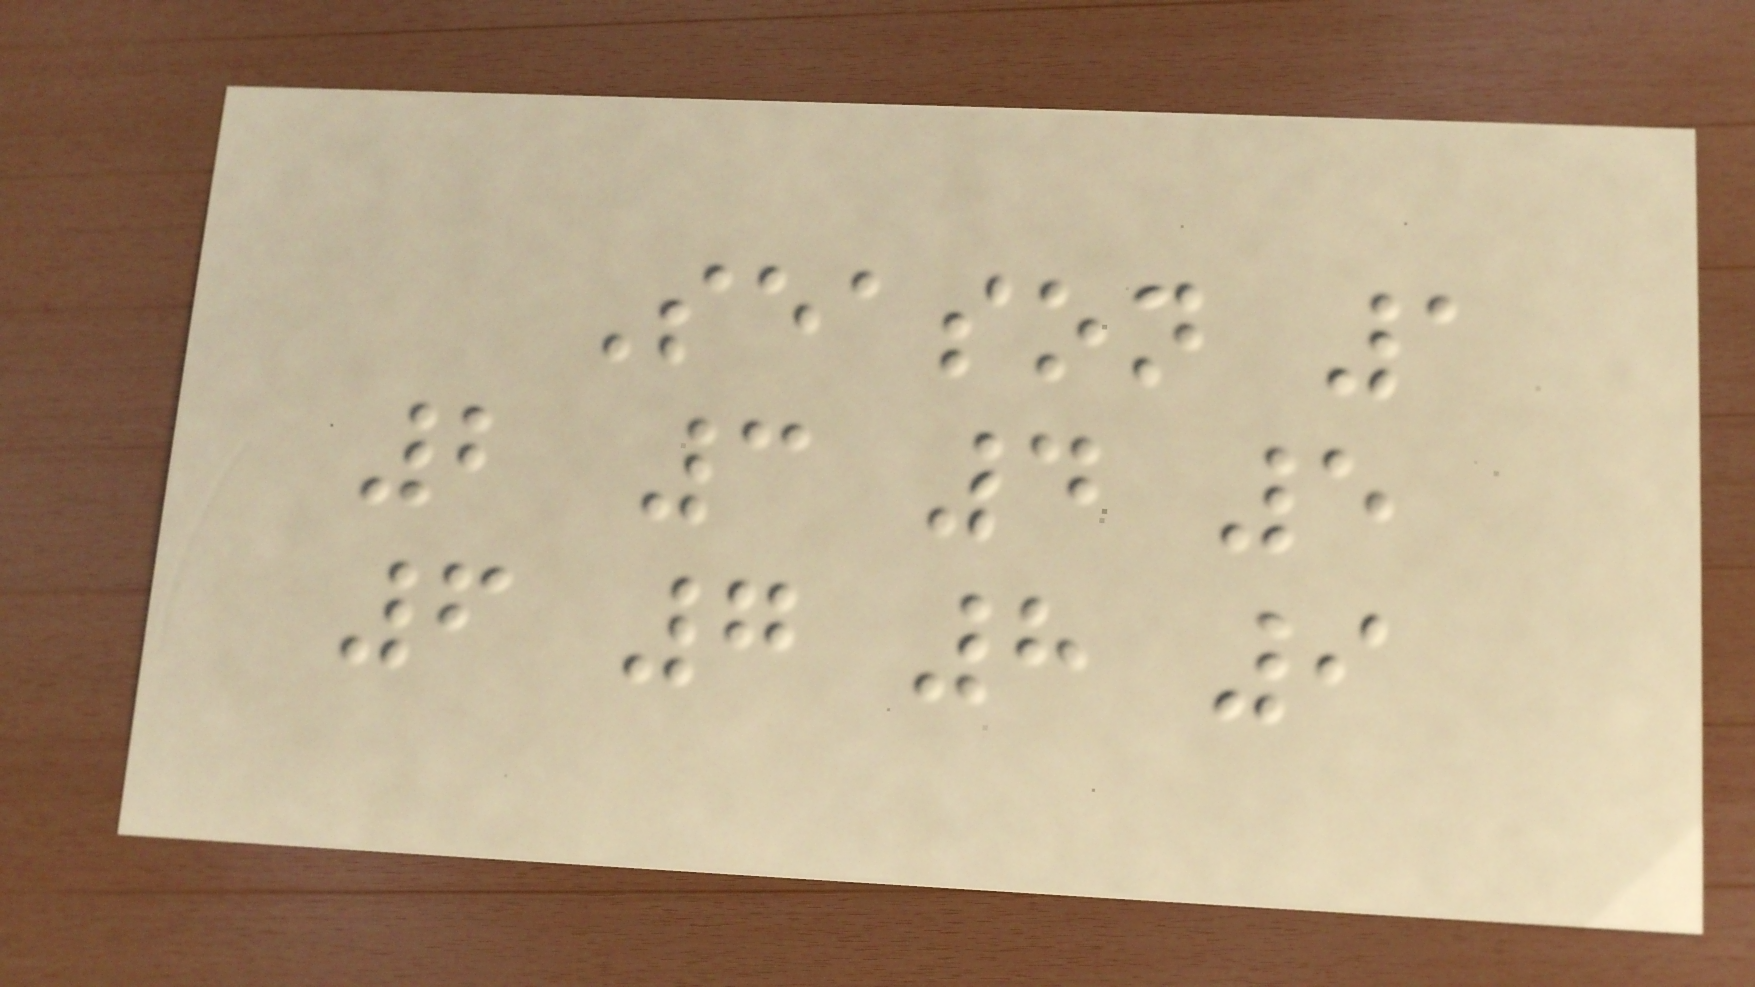Season 1
2 3 4 5
6 7 8 9
